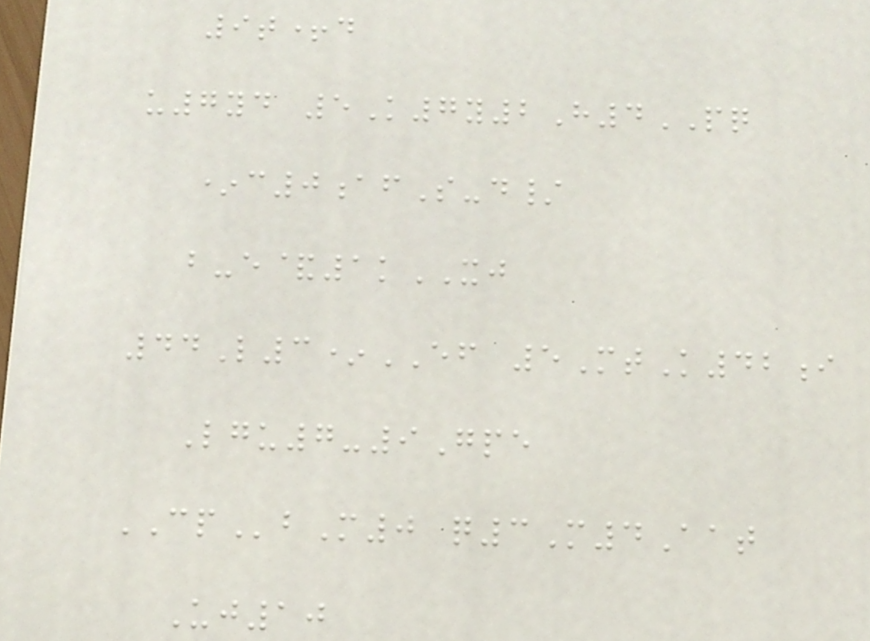9t+d
u7yd 5K7y2H4PQ
*c0afS-d/
b-e&1kXJ
44L3*EF 5MtK42i
Lgu7-9Gpe
CPbM0 q3M4Aat
Uj10
